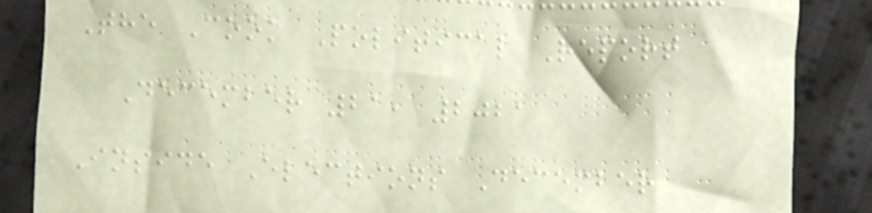The Cook Political Report
December 21, 2021
Inside Elections December
